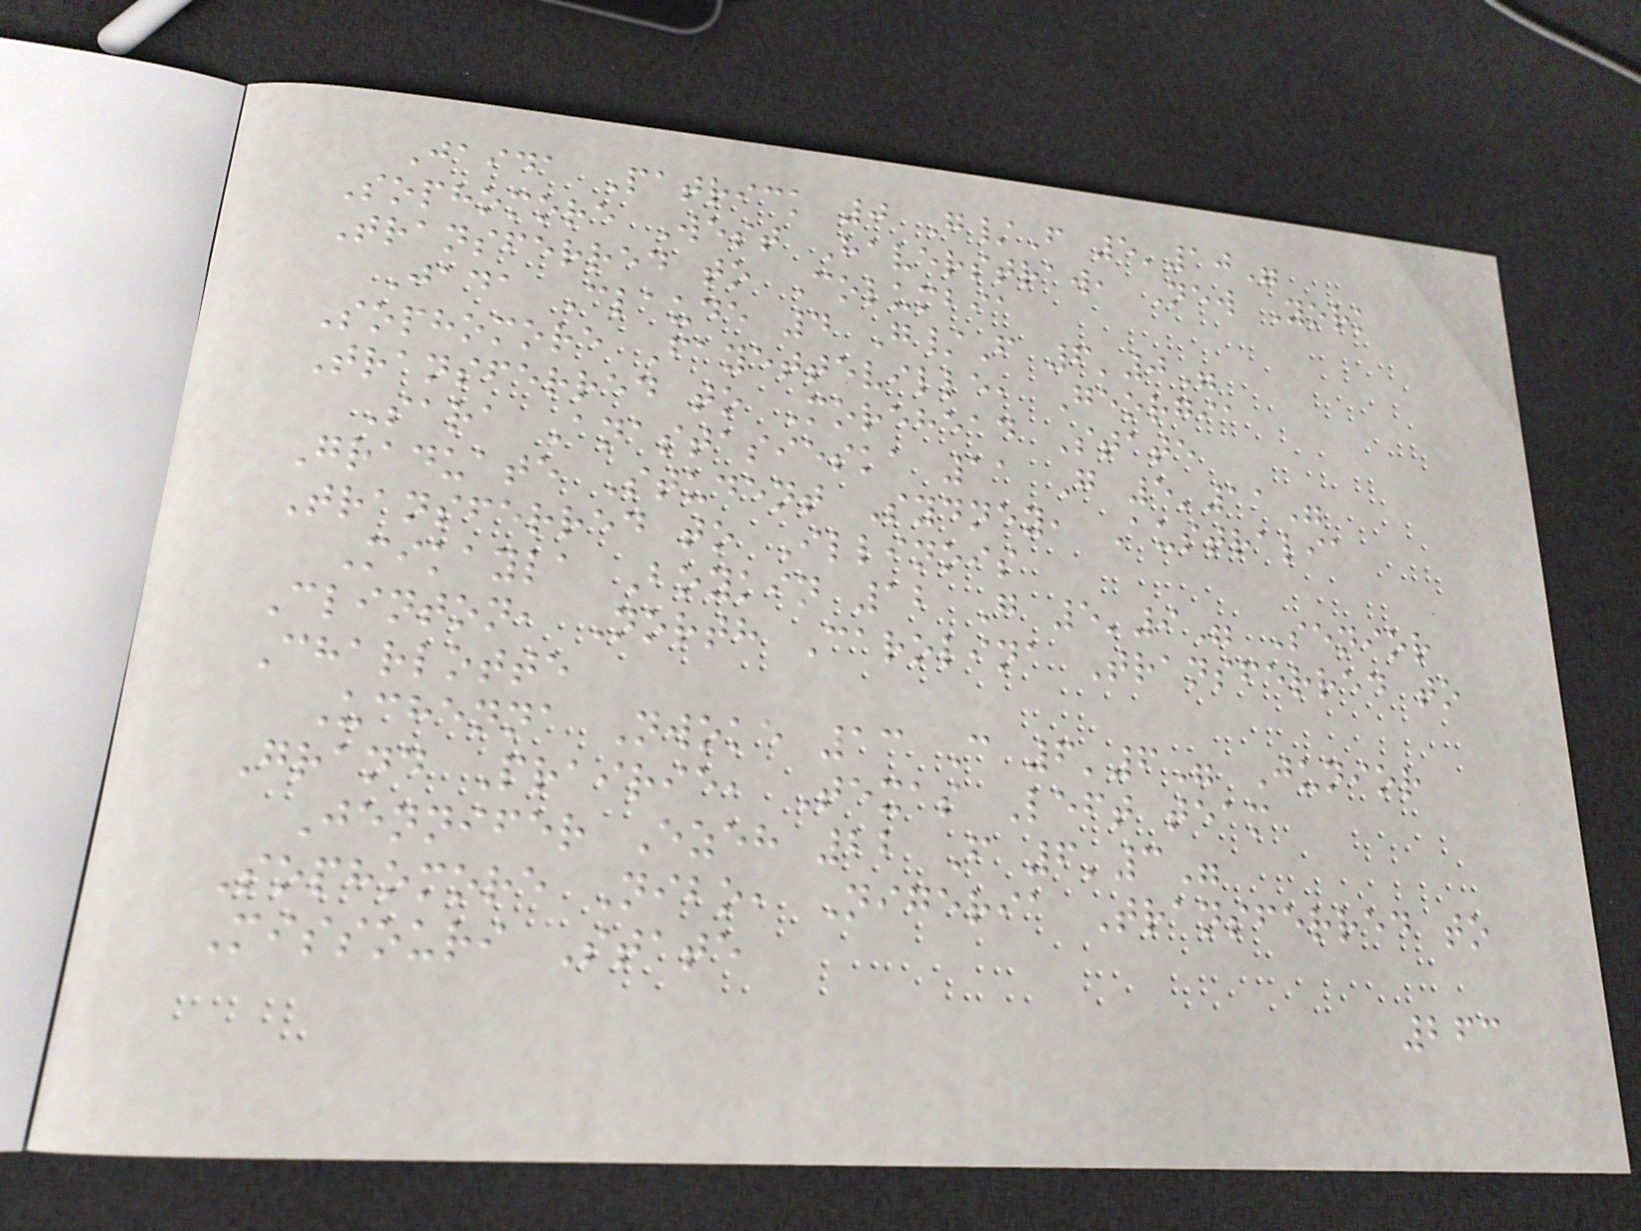Jaida Patrick 0 G/F 5'10"
Sophomore West Haverstraw, New York
Transferred to Columbia
Jada Claude 4 G/F 6'0"
Sophomore Fayetteville, Georgia
Transferred to Morehead State
Sara Anastasieska 11 G 5'11"
Graduate Student Sydney, Australia
Transferred to Illinois
Mikayla Boykin 12 G 5'9" Senior
Clinton, North Carolina Transferred to
Charlotte
Uchenna Nwoke 13 C 6'6" Junior
Grand Prairie, Texas Left team
Jennifer Ezeh 22 F 6'3"
Sophomore Nibo, Nigeria Transferred to
Missouri State
263
